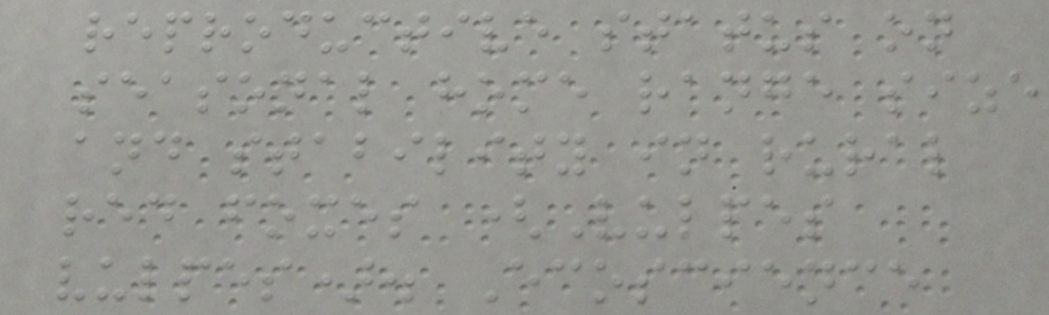reproductive status on
seasonal home range size
and stability in rural
red foxes (Vulpes
vulpes). Ecoscience
